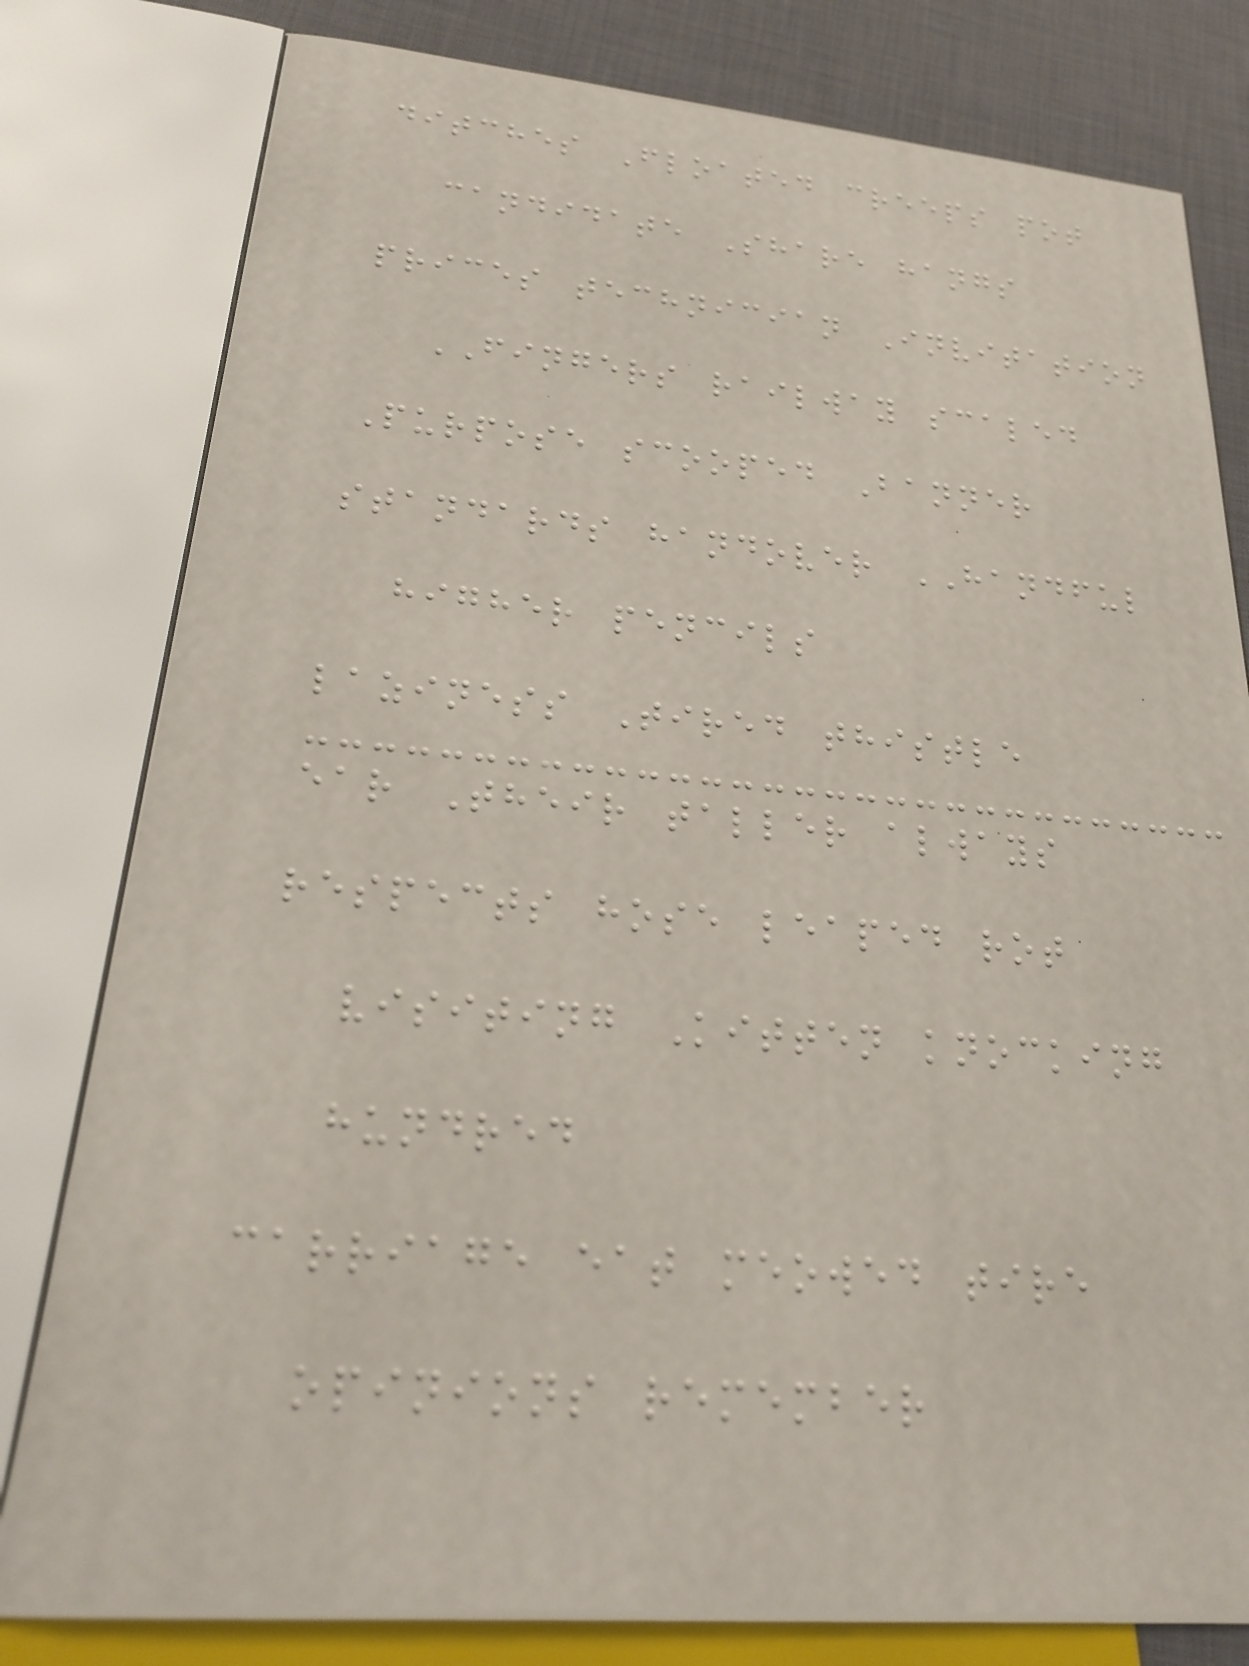ditches Floated creeps pot
candidate Share hangs
prices technician Invitation
FINGERS railway scaled
Purpose scooped Banner
standards handover HANDFUL
higher pencils
laziness Tired thistle
ear Their taller always
respects hose leaped rot
visiting Kitten knocking
hundred
carriage eat meowed tire
opinions remember
